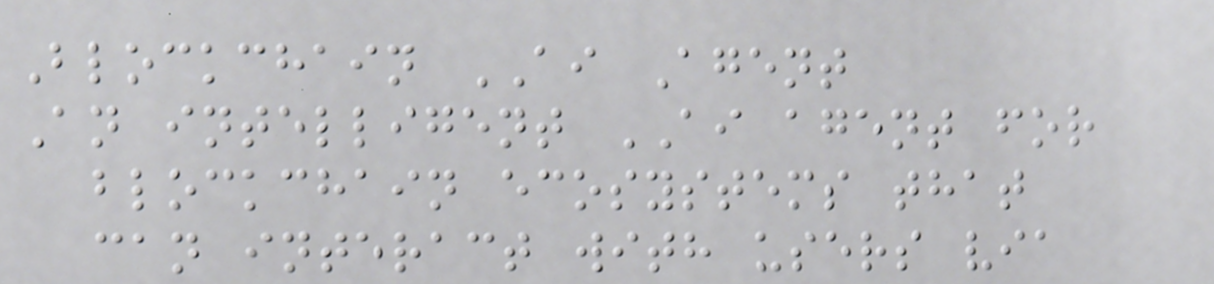Blockchain AI Agent
An intelligent AI agent for
blockchain ecosystems that
can interact with users via
